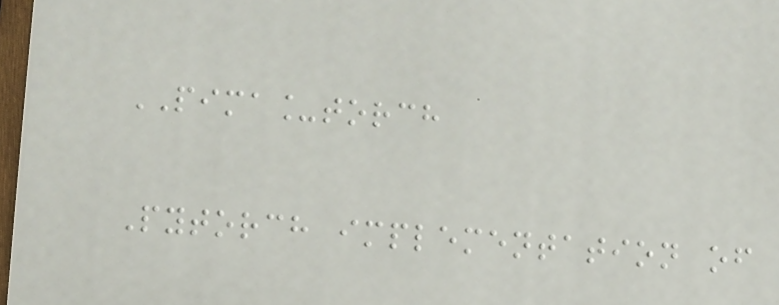PIMA_torch
Pytorch implementation of
